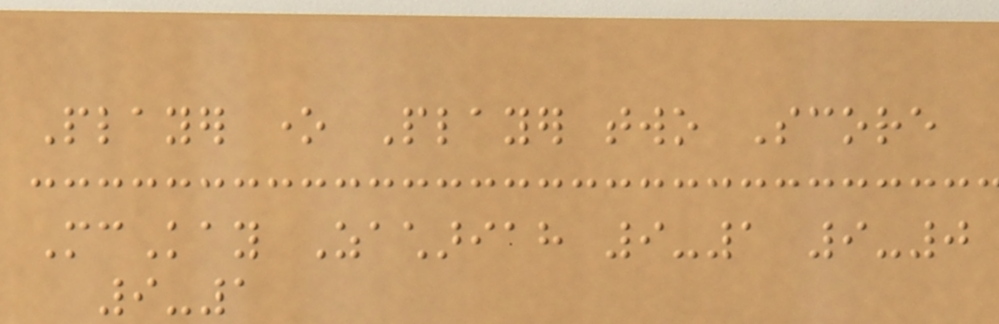Player one Player two Score
McKay Zachariah 9-1 9-0
9-1
